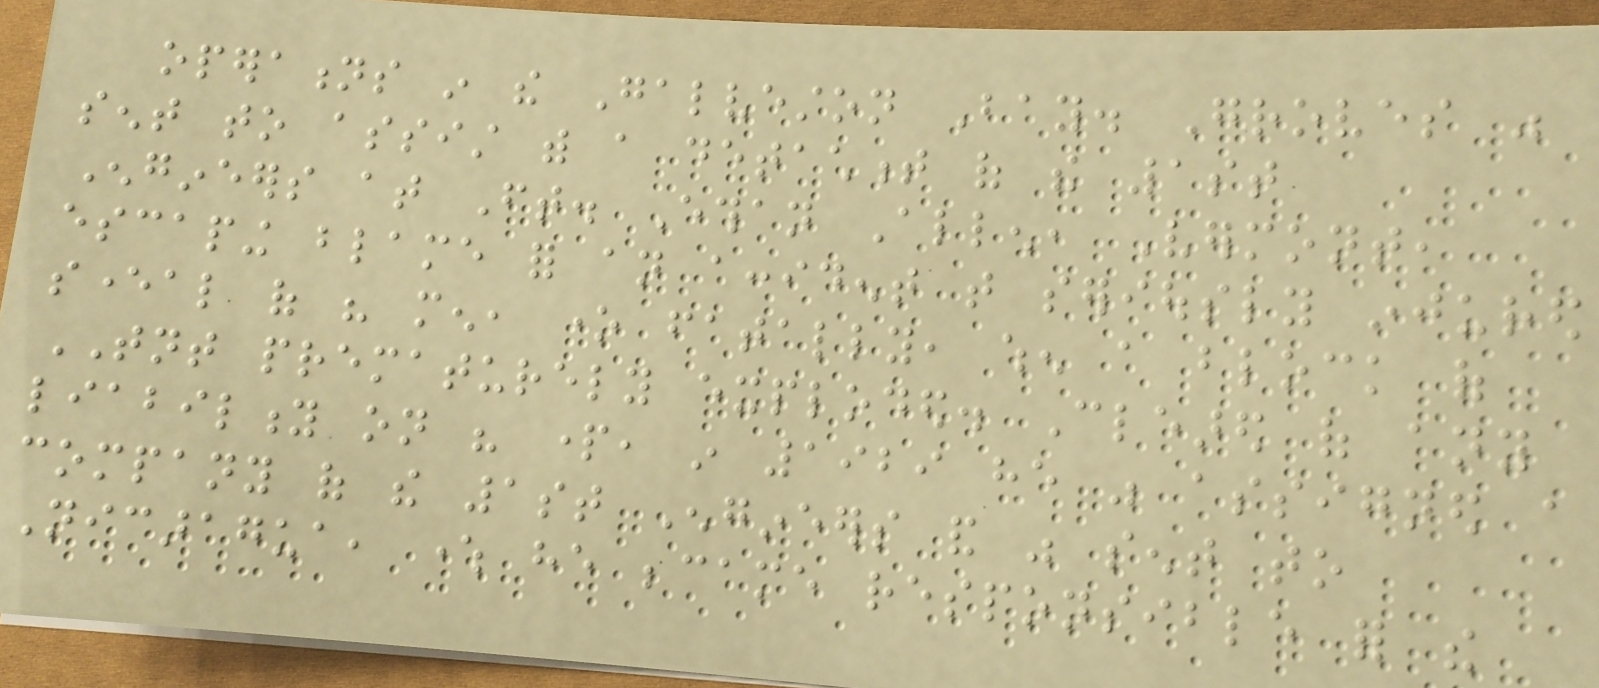operations in the Galveston Bay. Groves was
sent to assist with a detachment of the 1st
Engineers at Ft. Ethan Allen, Vermont,
escaping blame for an accident that seriously injured
several of his men, one fatally, when a block of
TNT prematurely exploded. Cleared of any
liability on his part, in 1929 he was assigned a
company of the 1st Engineers and was sent to
Nicaragua, where he became responsible for the
